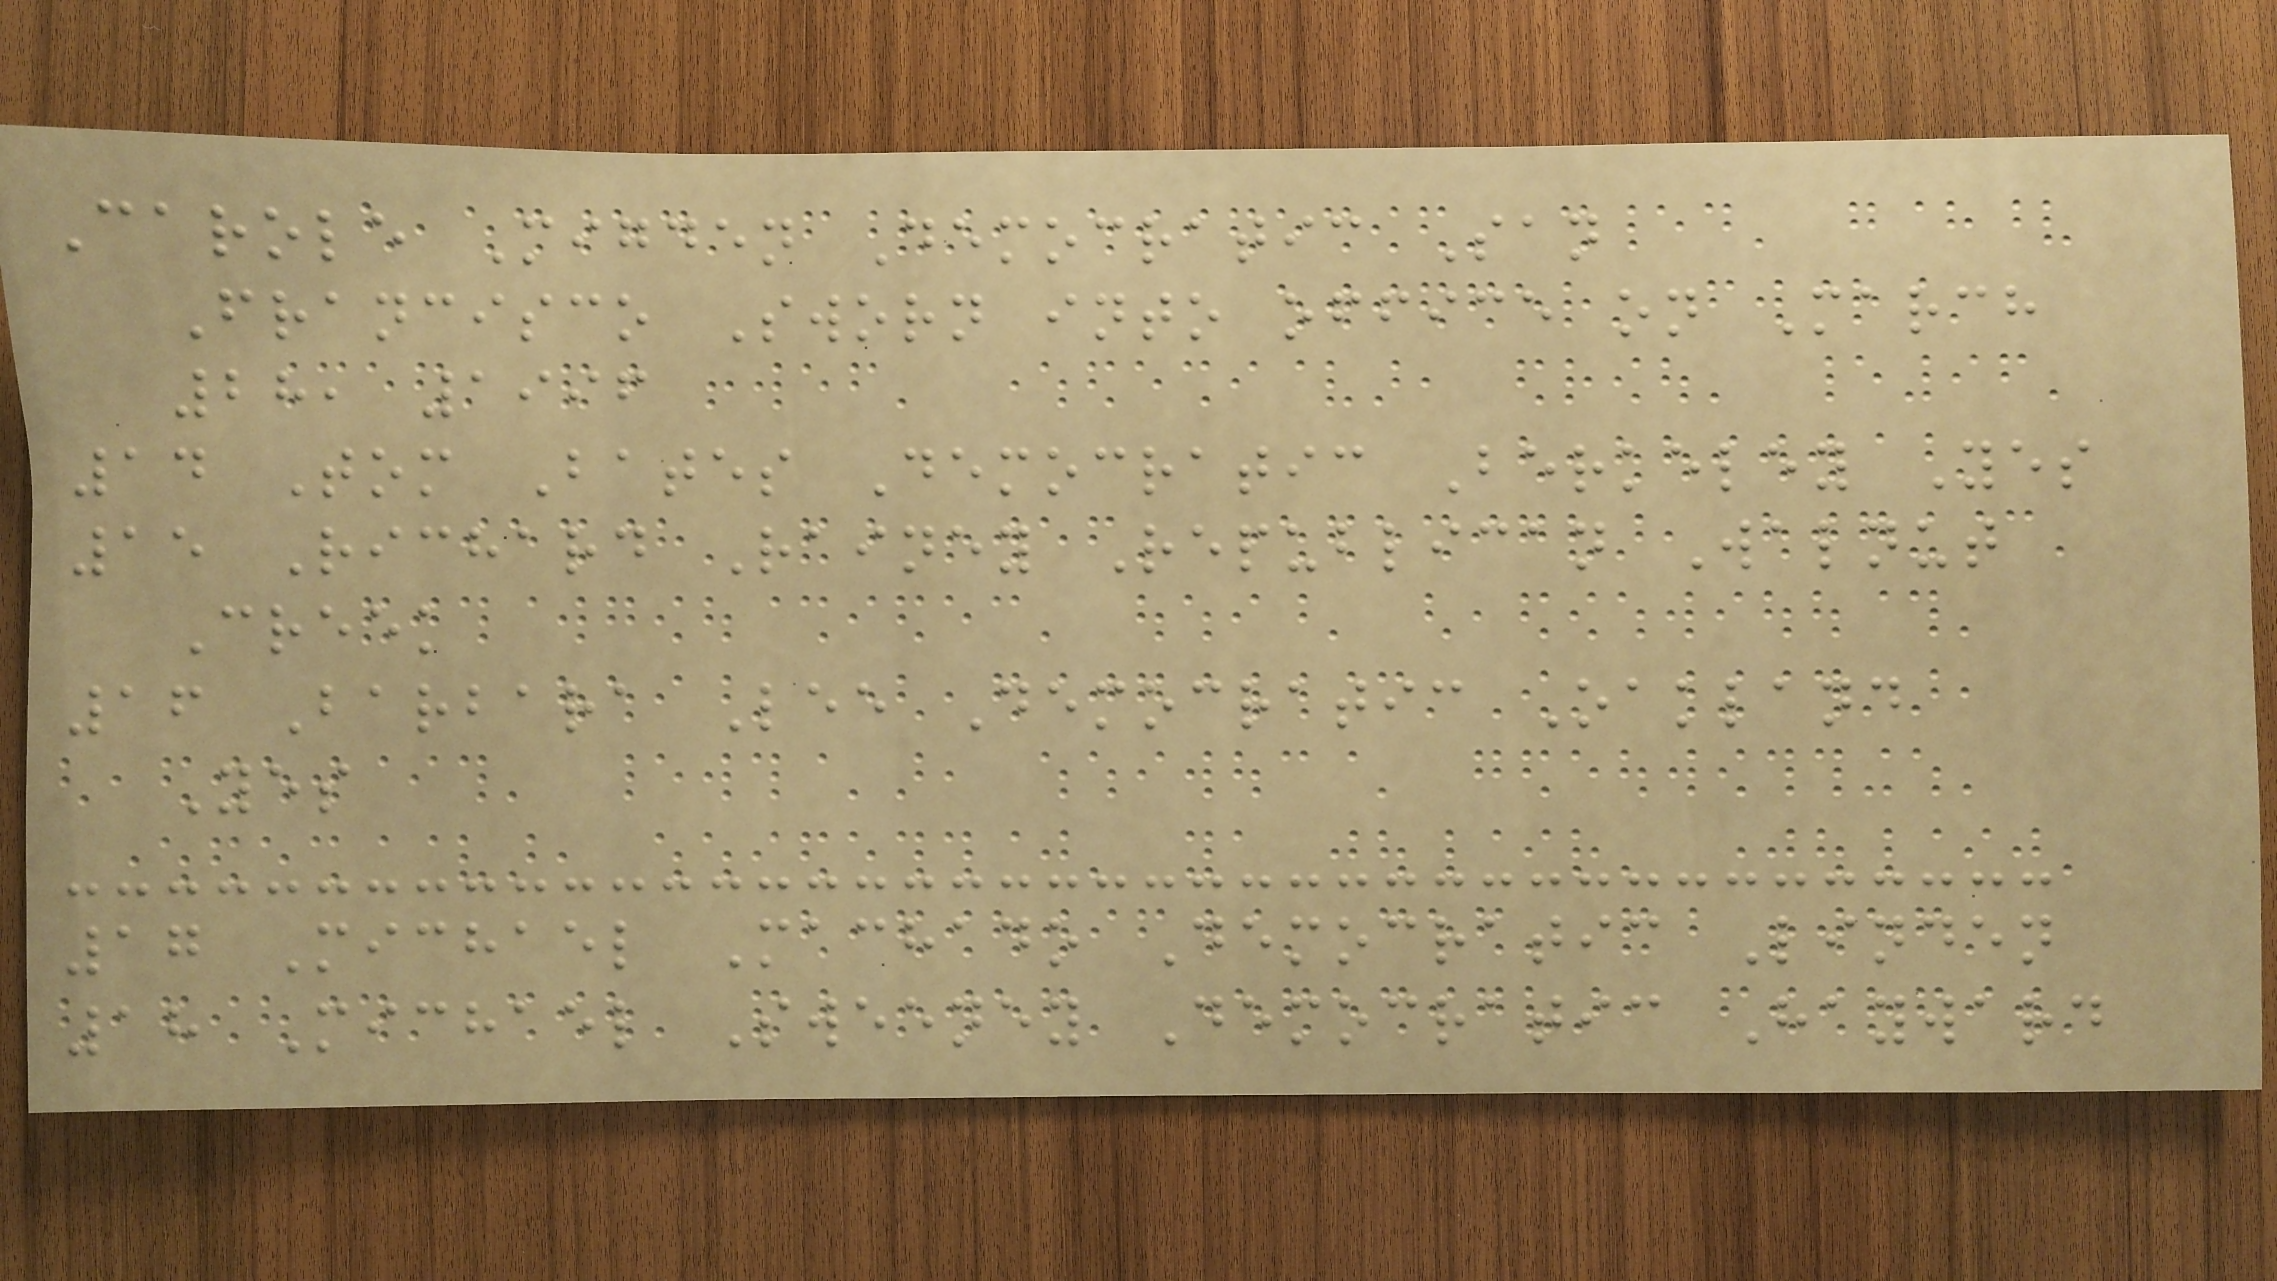Carole Migden Democratic San
Francisco Sworn into office on March
28, 1996
14 Tom Bates Democratic Berkeley Yes
15 Richard Rainey Republican Walnut
Creek
16 Barbara Lee Democratic Oakland
Yes
17 Michael Machado Democratic Linden
18 Michael Sweeney Democratic Hayward
